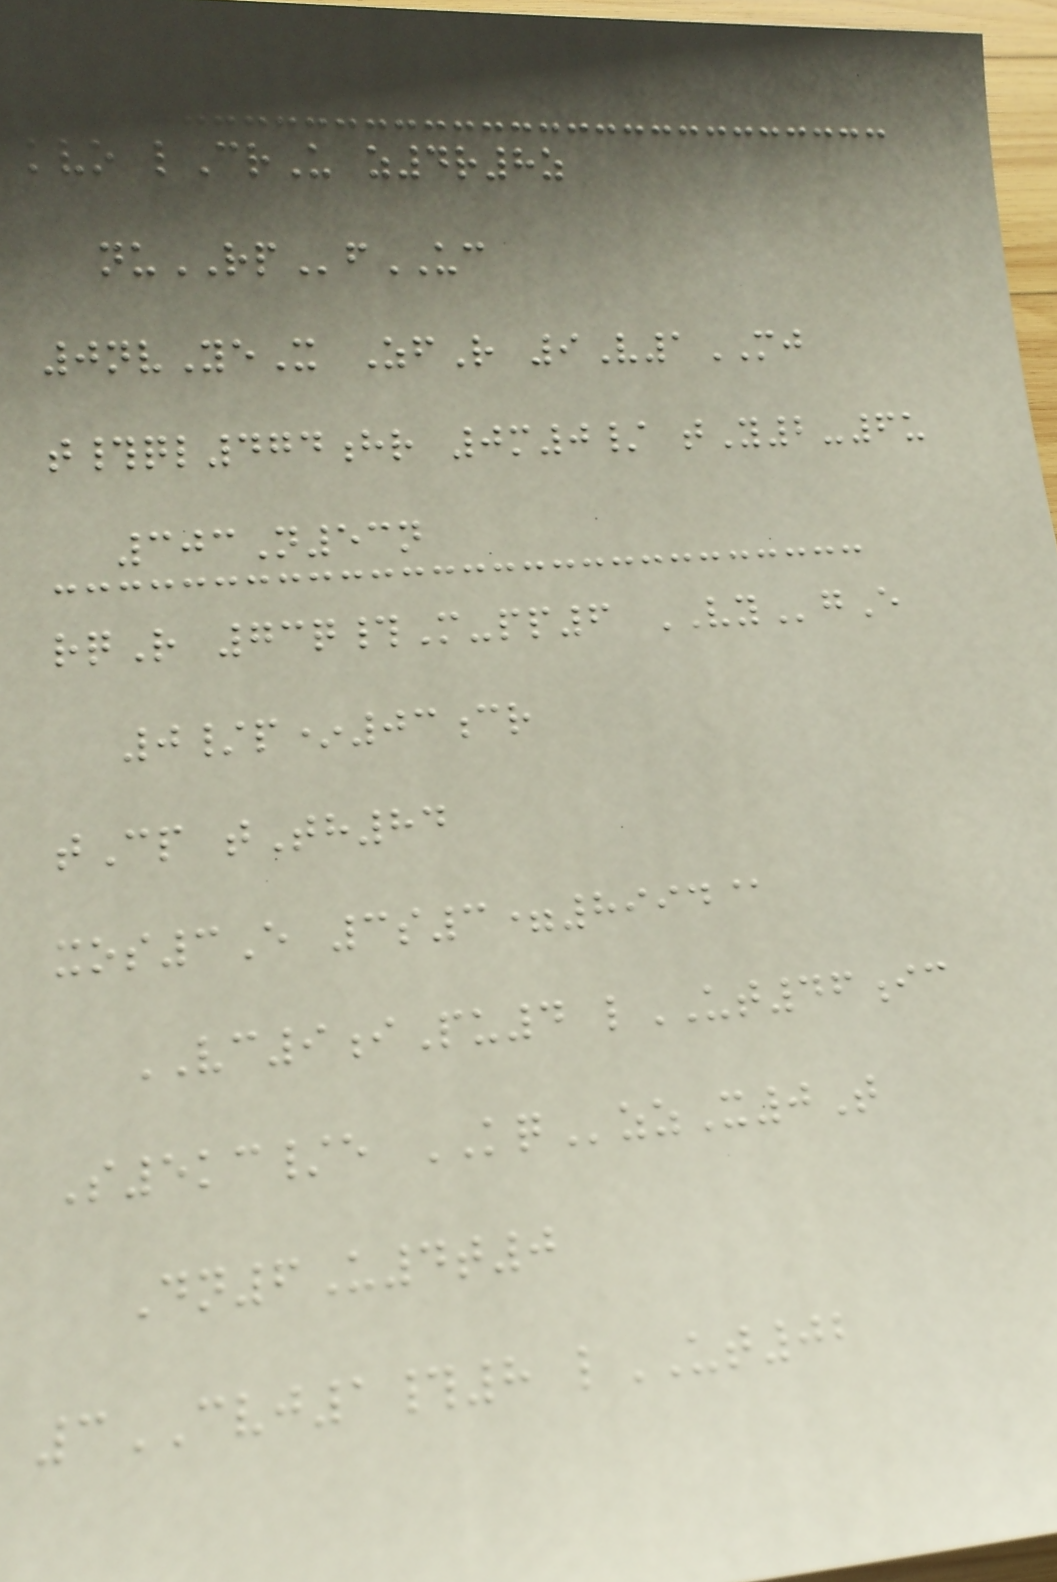kvo lCrU z4r8z
nuRPfUC
0nvYeX ZfR 9V1MJ
t#ql474hr 0m0/ tY2-6u
303N53n
rqR 73q#M-pp6 VYgE
0/p*03cr
tCp tTh84
xos3E 3s3=8994@
VC9iPu4 lUT46ic
S5kc/e KQzzX0T
Dn6U4t0
3CVJ1#8 lUT02
